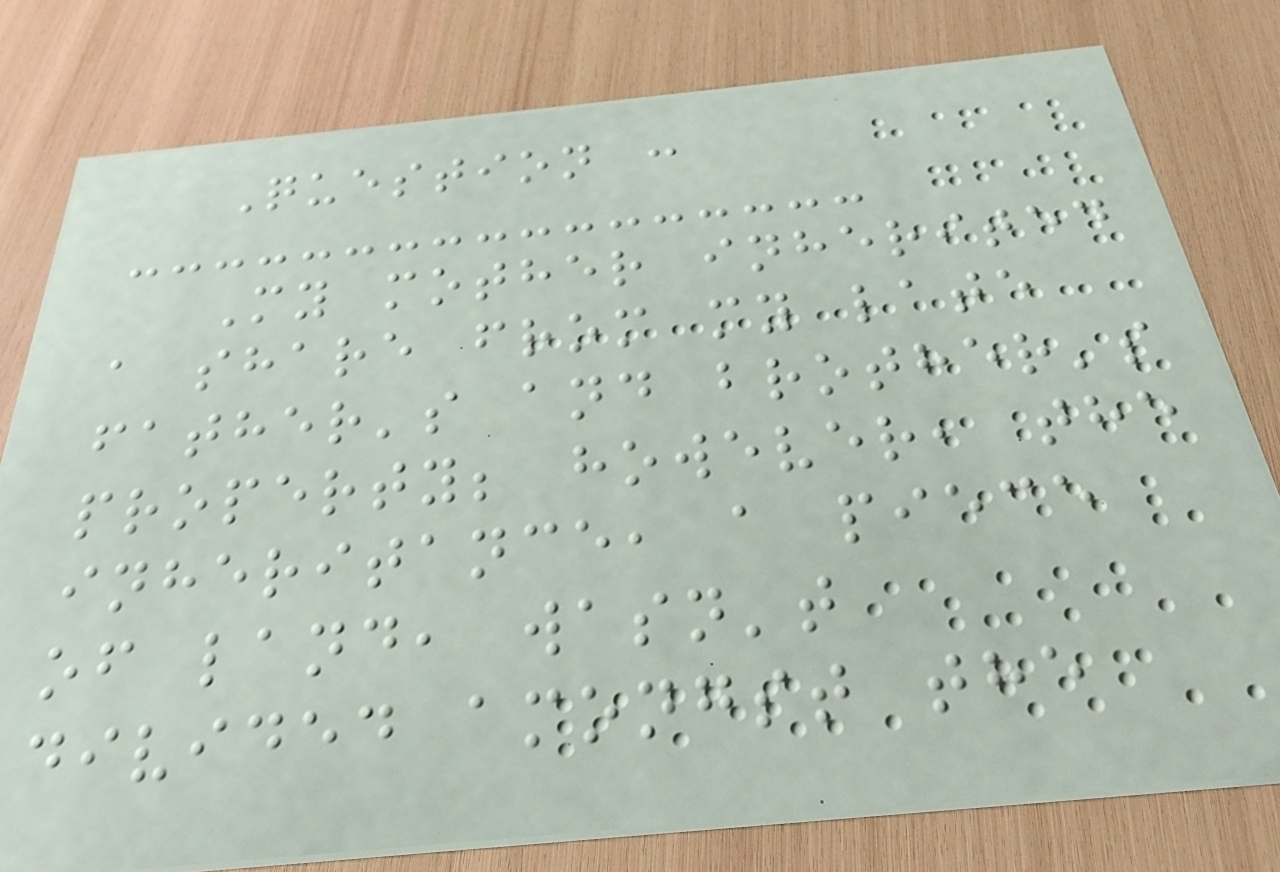Question :
My mother inherited
a share from my late
father's and brother's
property; however, the
inheritance, a piece
of land, wasn't
divided amongst the
